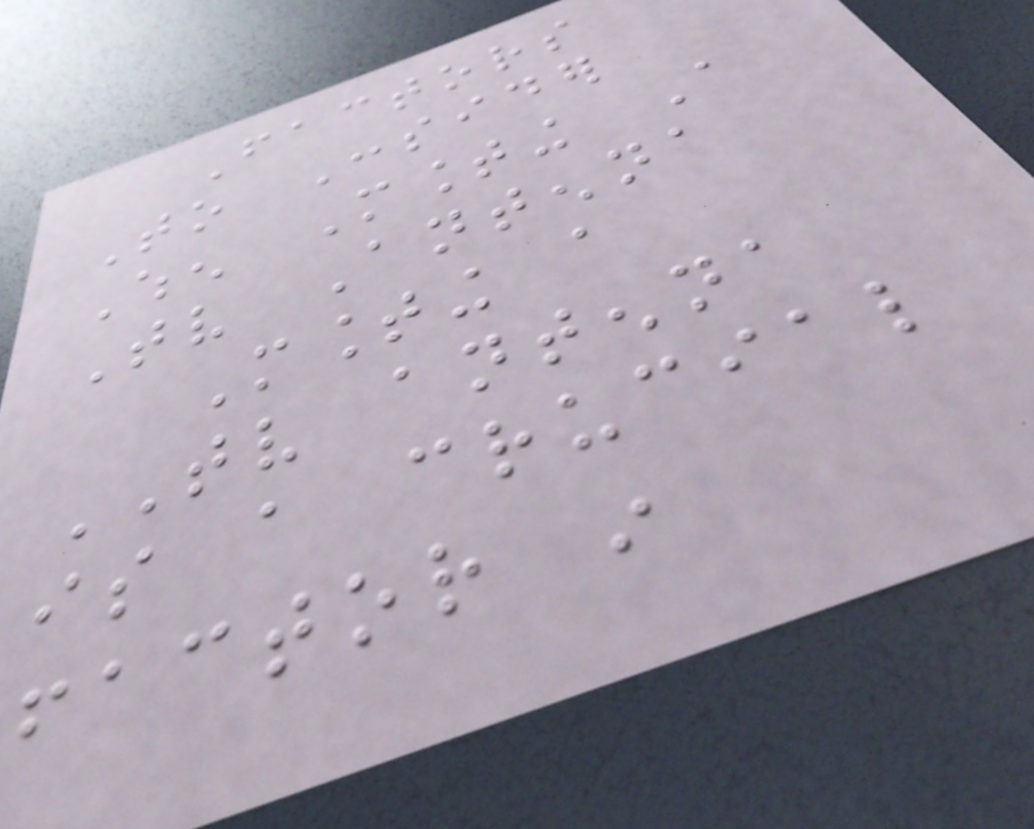Factors
To Consider
When Mounting A
Tv Antenna
Mounting a
TV antenna
is a crucial
factor in
